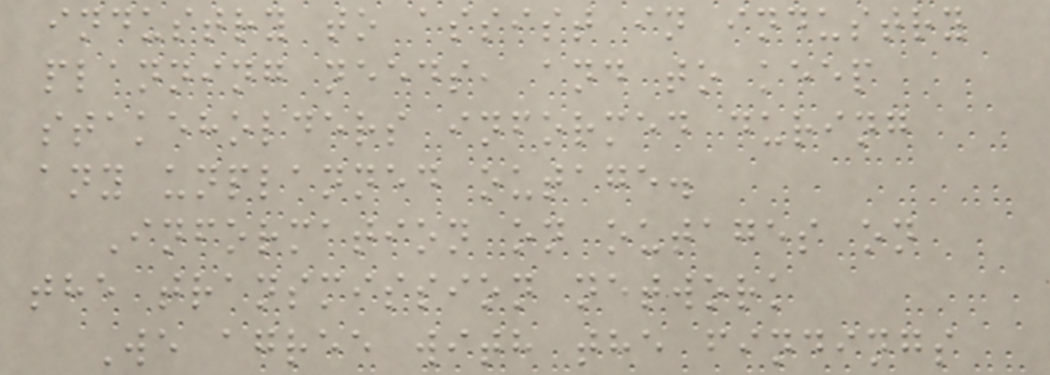industry to assist in industry
planning needs, and to keep
stakeholders informed during
any unplanned outage.
Information on outages on
the transmission network
We agree with the findings
